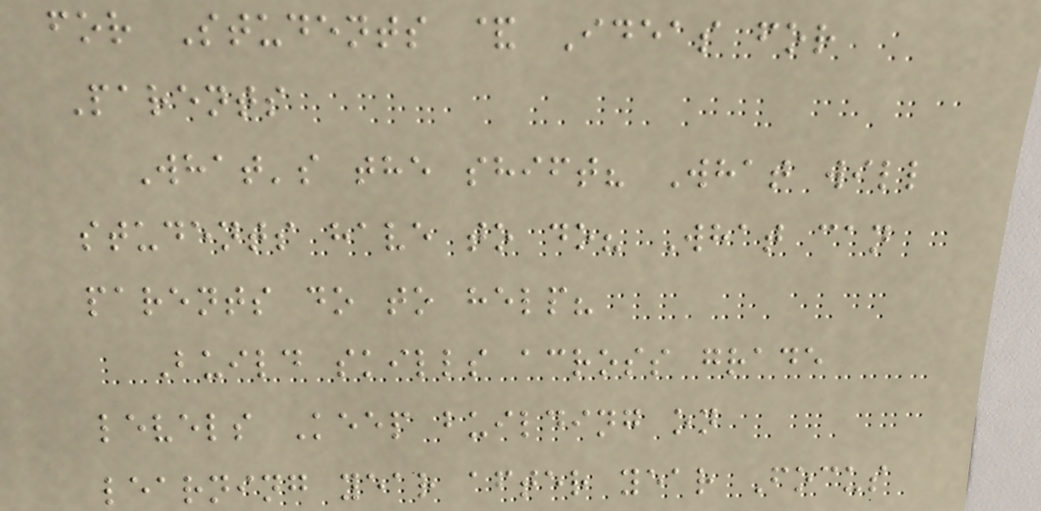for Students & Ideas for
Parents
What's the shift? What will
students have to do? What can
parents do to help?
Build skills across grade
levels Keep building on
learning year after year Focus
